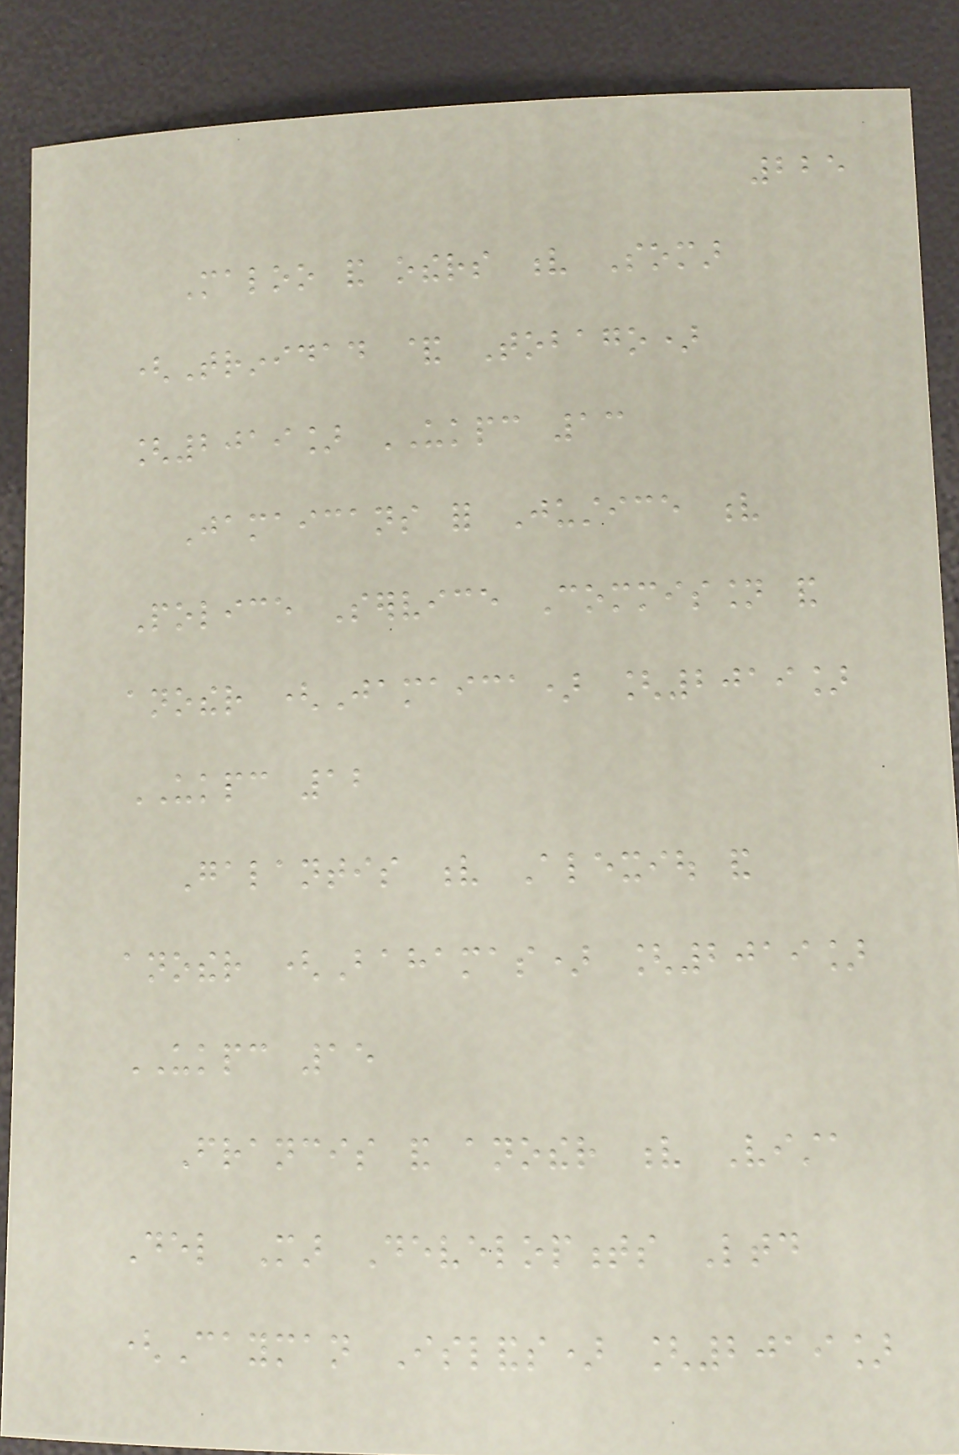225
Maloo and others v Somar
(Trinidad & Tobago)
[2019] UKPC 13
Jamaicans for Justice v
Police Service Commission and
another (Jamaica) [2019]
UKPC 12
Galantis v Alexiou and
another (Bahamas) [2019]
UKPC 15
Francis and another v Vista
Del Mar Developments Ltd
(Cayman Islands) [2019]
